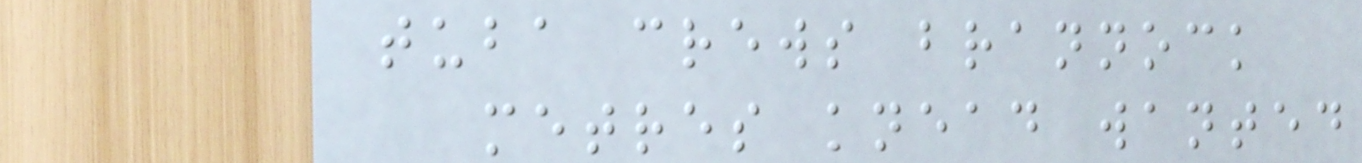tuba crews brannock
metres knead wanted
